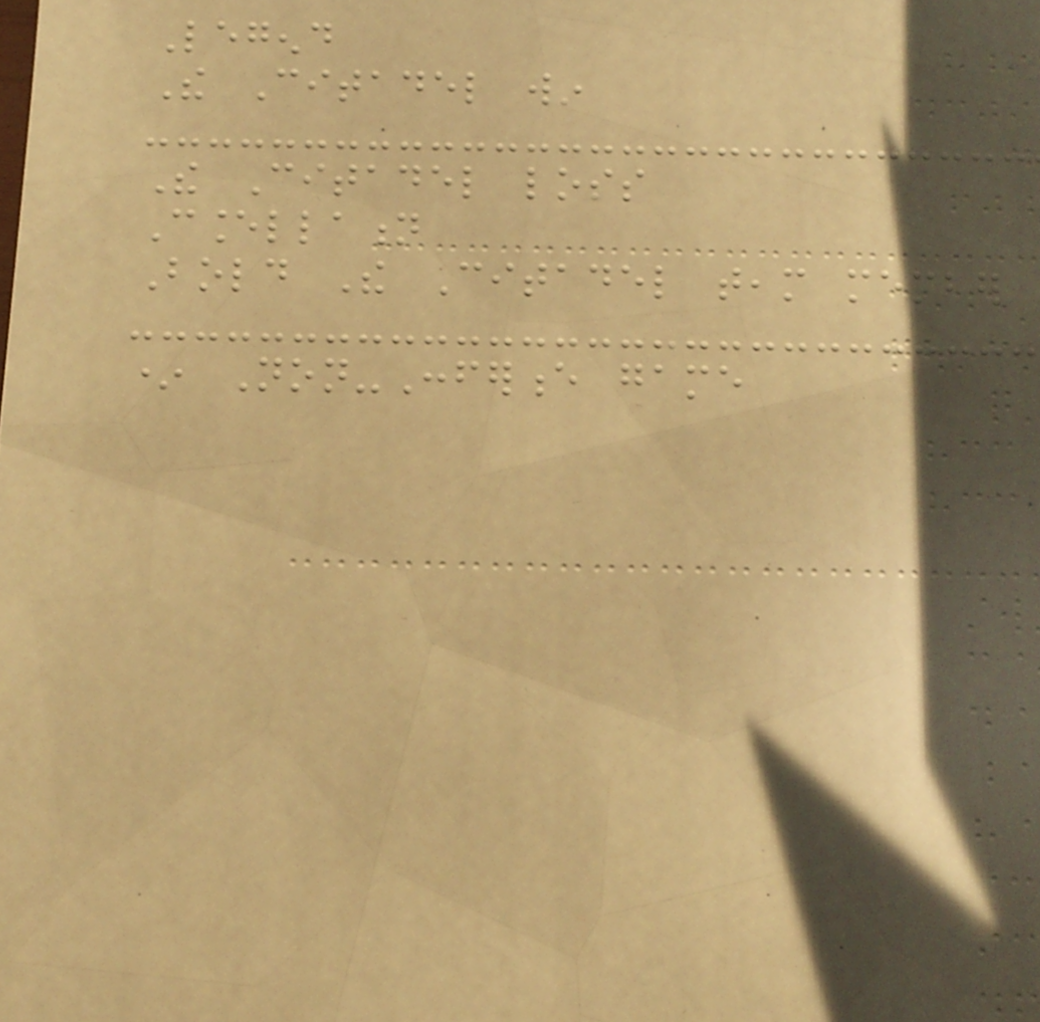Legend
The Citadel win
The Citadel loss
Cancellation
Bold The Citadel team member
* Non-Conference game
